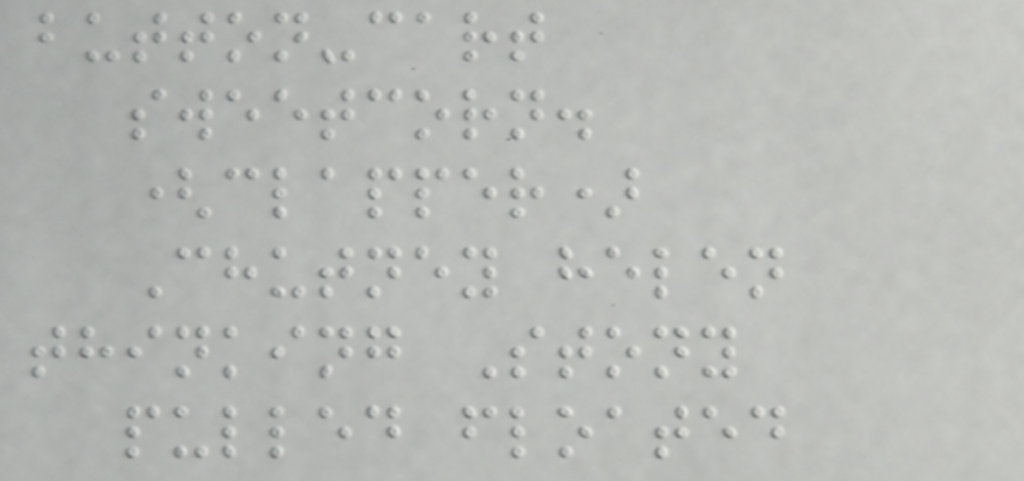button-cart
sweetcorn.
(clapper)
Chutney helen
thinking Stony
pulled floated
